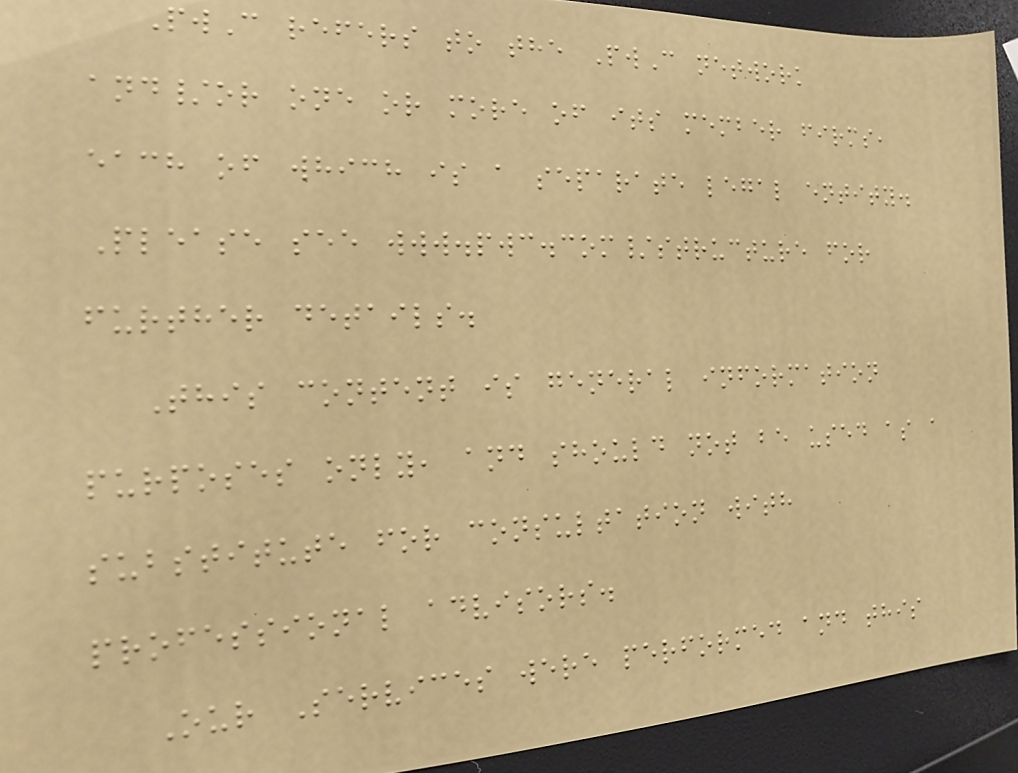PwC refers to the PwC network
and/or one or more of its member firms,
each of which is a separate legal entity.
Please see www.pwc.com/structure for
further details.
This content is general information
purposes only, and should not be used as a
substitute for consultation with
professional advisors.
Our Services were performed and this
